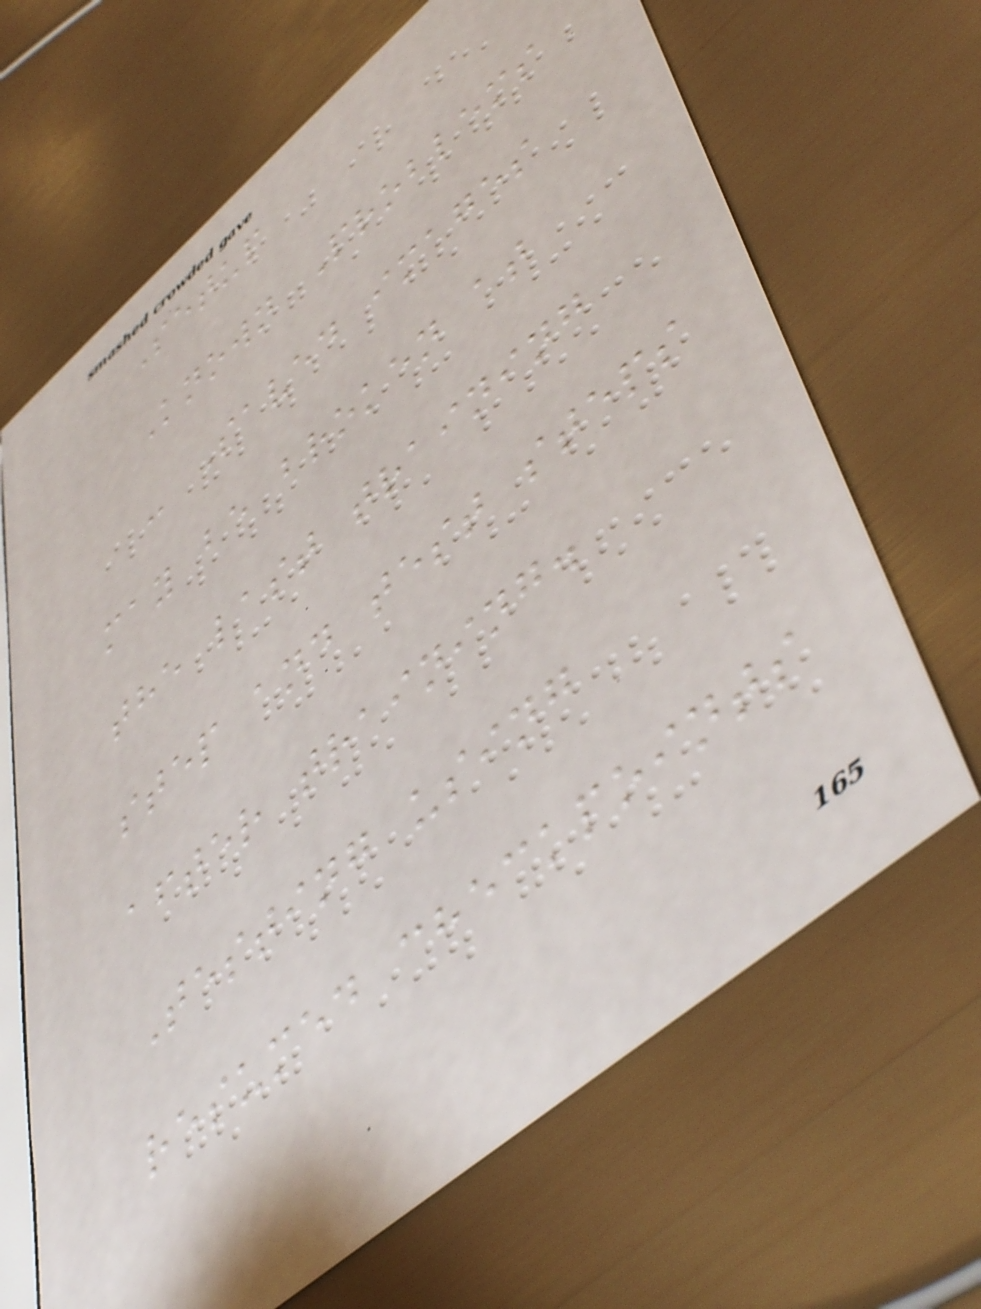Setup
Known Problems
- Saved images
may be broken at
the last training
step and test steps
after training.
Testing using
resumed checkpoints
